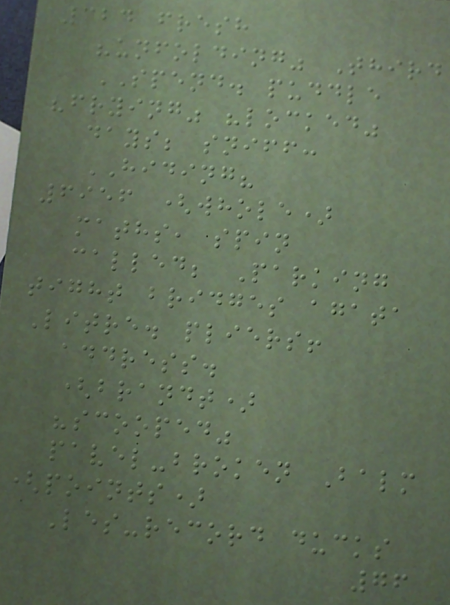324 fresh
"unfolding" Third
SPEND. puddle
"frying" "locked"
days; sniff:
HIDING?
6956 (whole)
maths, spin
called; Parking
tight bridges agata
Litre. pliers!
address.
(brandt)
"scooped"
pavel-broken Balm
(points)
Les-record ducks
76
